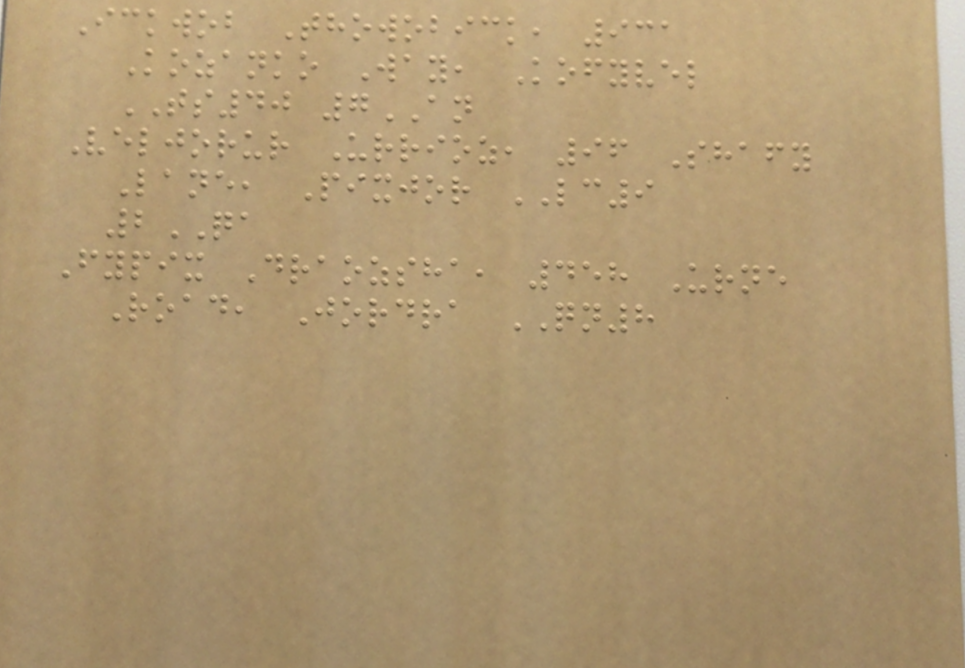Ickwob Thowobick, 931
Kozanko Way, Kofyvel
TS40 7AN
Veljorur Urrioz, 96 Shafy
Lane, Pixjor LC9
2QA
Fypix Draozsha, 458 Urne
Road, Jordra QN8
